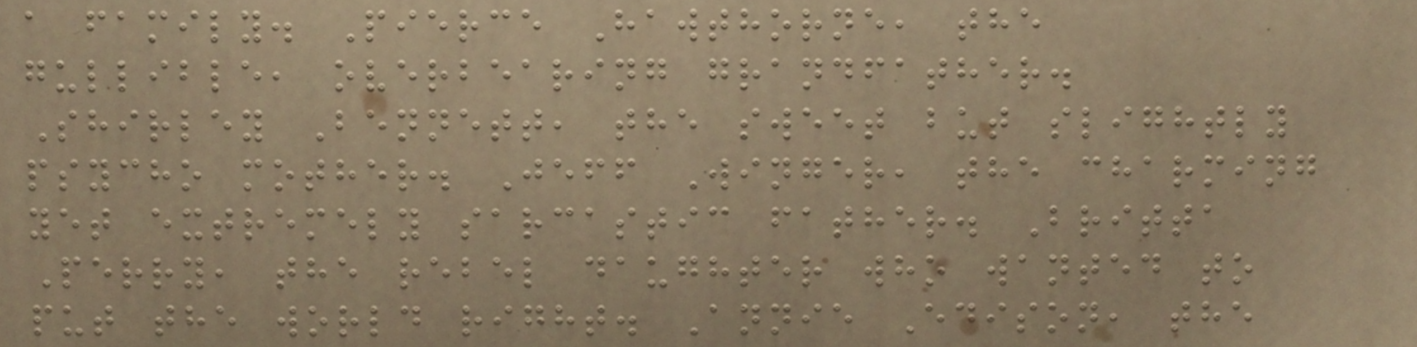a family. Pierce Hawthorne, the
gullible, overbearing grandfather.
Shirley Bennett, the sweet but slightly
psycho mother. Jeff Winger, the charming
yet extremely sarcastic father. Britta
Perry, the rebel daughter who wanted to
put the world right. Annie Edison, the
